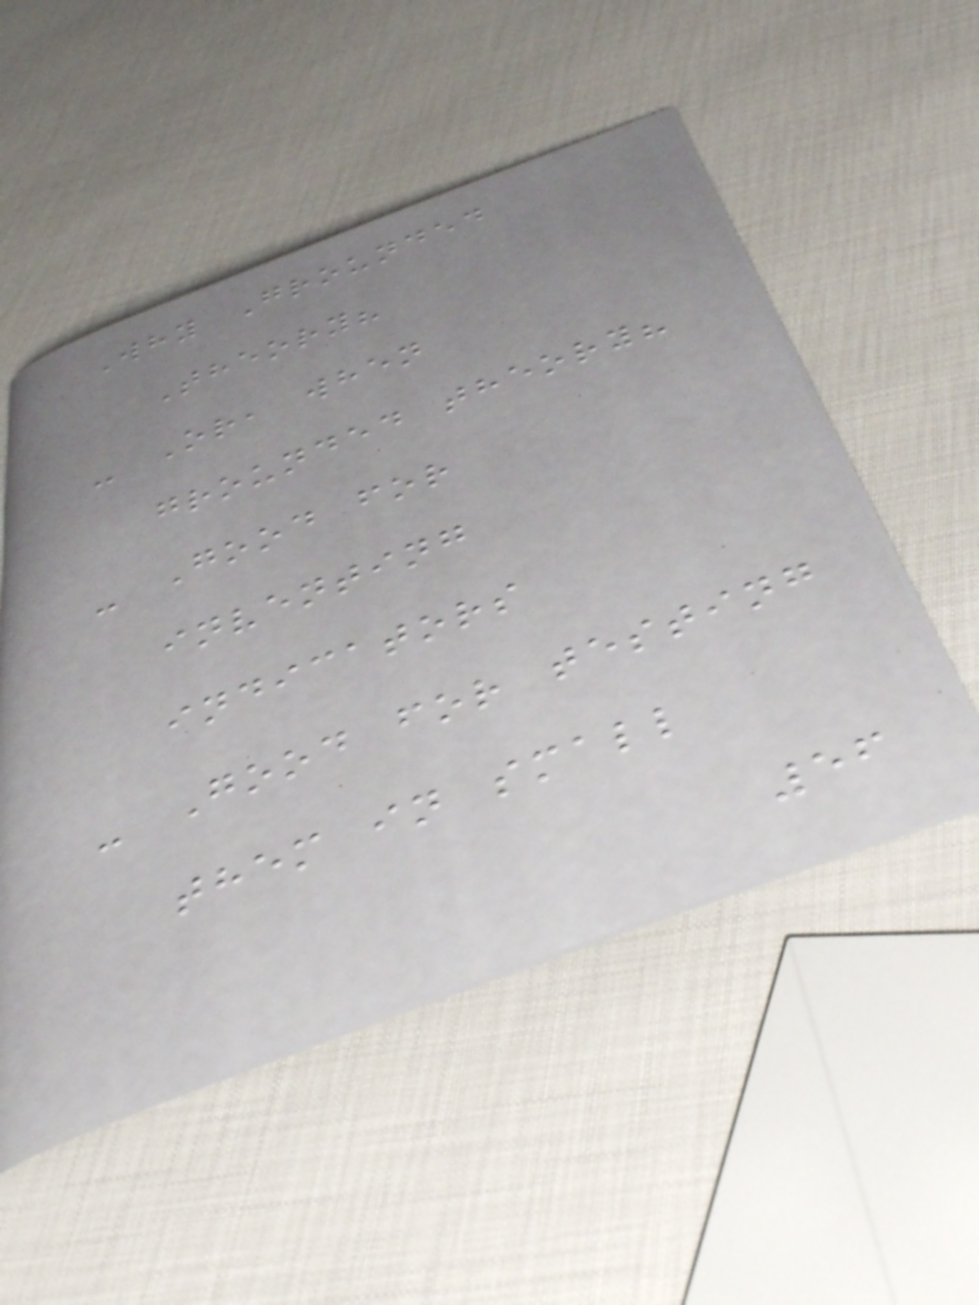Why Grounded
Theory?
- Or, when
grounded theory?
- Good for
inventing
indicators
- Good for testing
them in small
56
